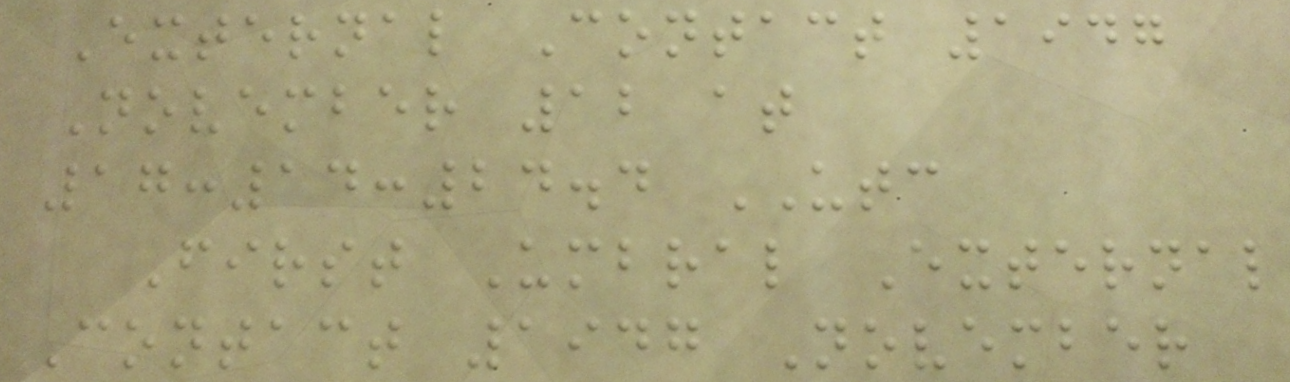External Contact 1947
November 12 at
17:14:24.4 UTC
First Umbral External
Contact 1947 November
